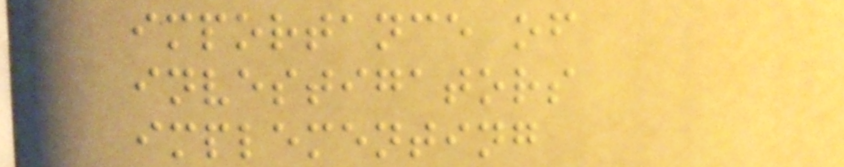importance of
investigators
implementing
